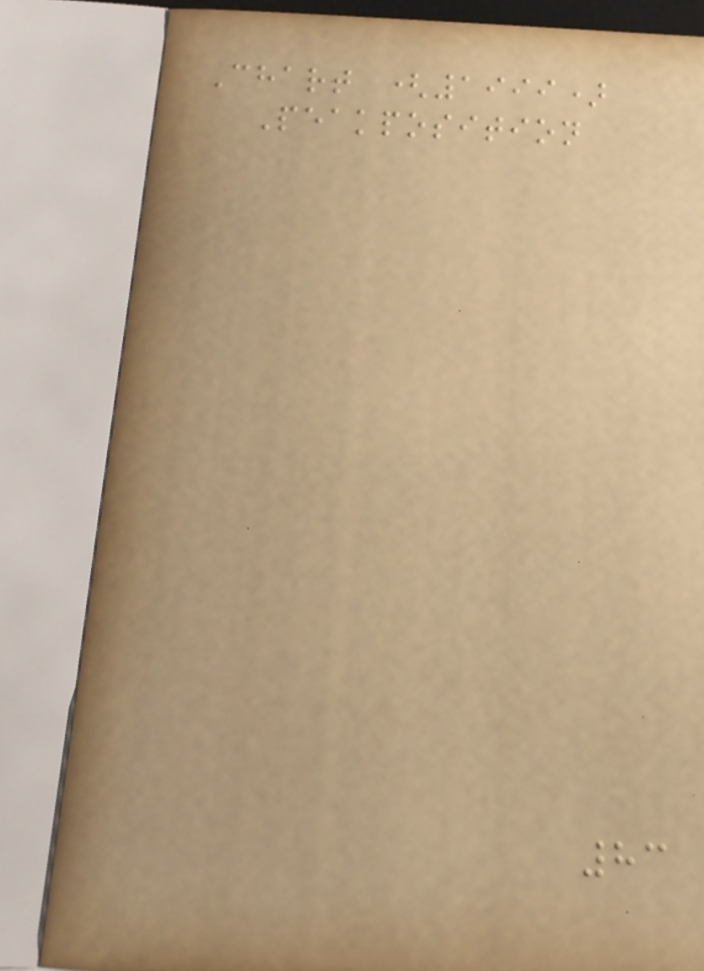Chart (1999)
Peakposition
83
